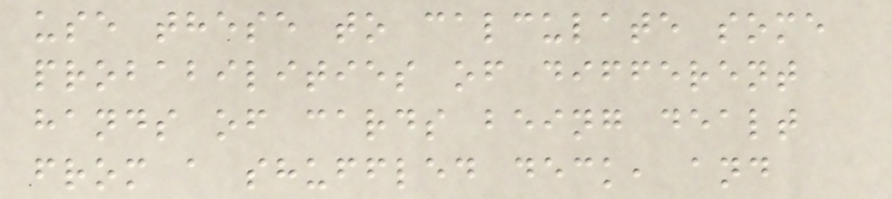use these to calculate some
probabilities of different
hands of cards being dealt
from a shuffled deck, and
